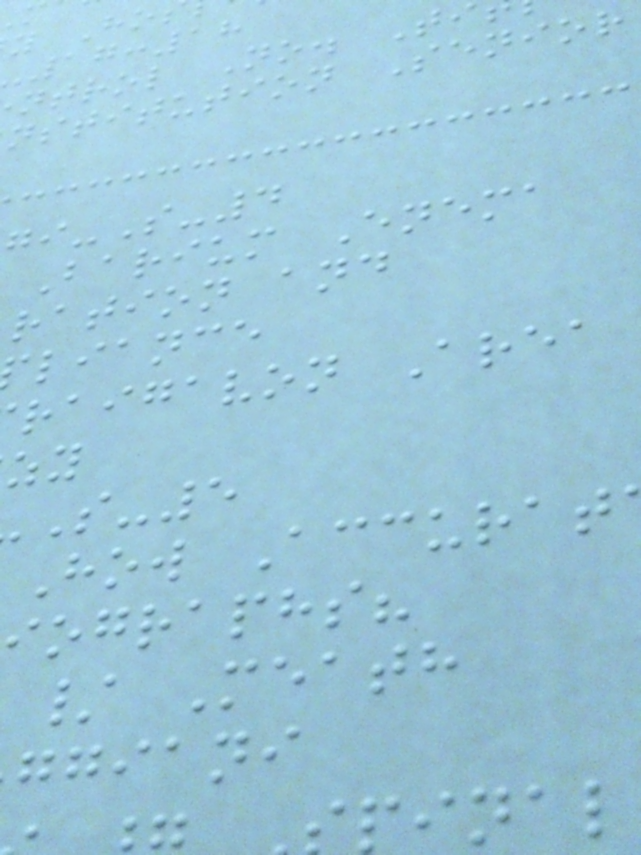17:18
ntrol No. T
nstitution Senior
-S-4
Barium Enema
ration and
liance
raigavon Area
S-5
How Accurat
iographs?
/ Meath
ggiani
